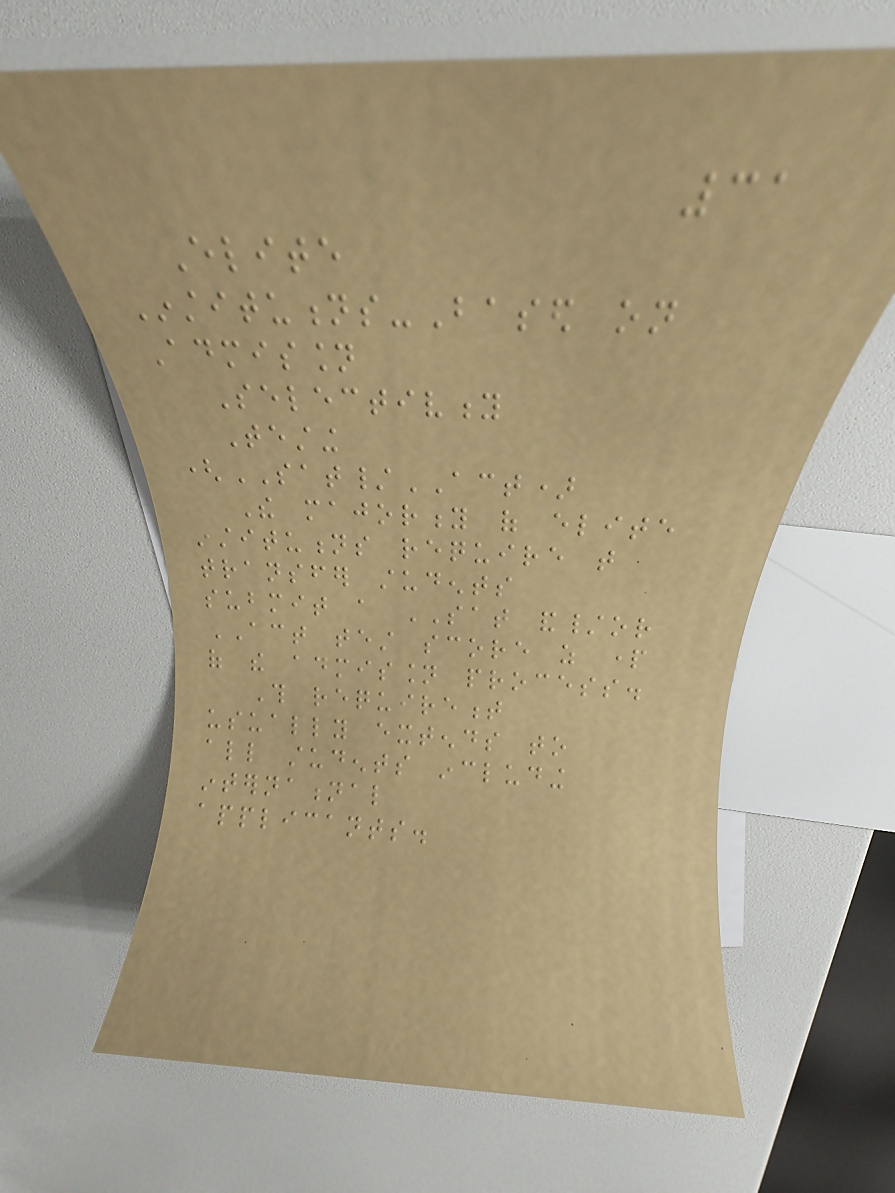31
Elite
Institutions-Based on
Admission
Selectivity
Testing
(SAT/ACT)
The majority of elite
institutions require that
transfer students
submit a SAT and/or
ACT test score as part
of the admission process.
This requirement
usually extends to
all students including
international
applicants.
